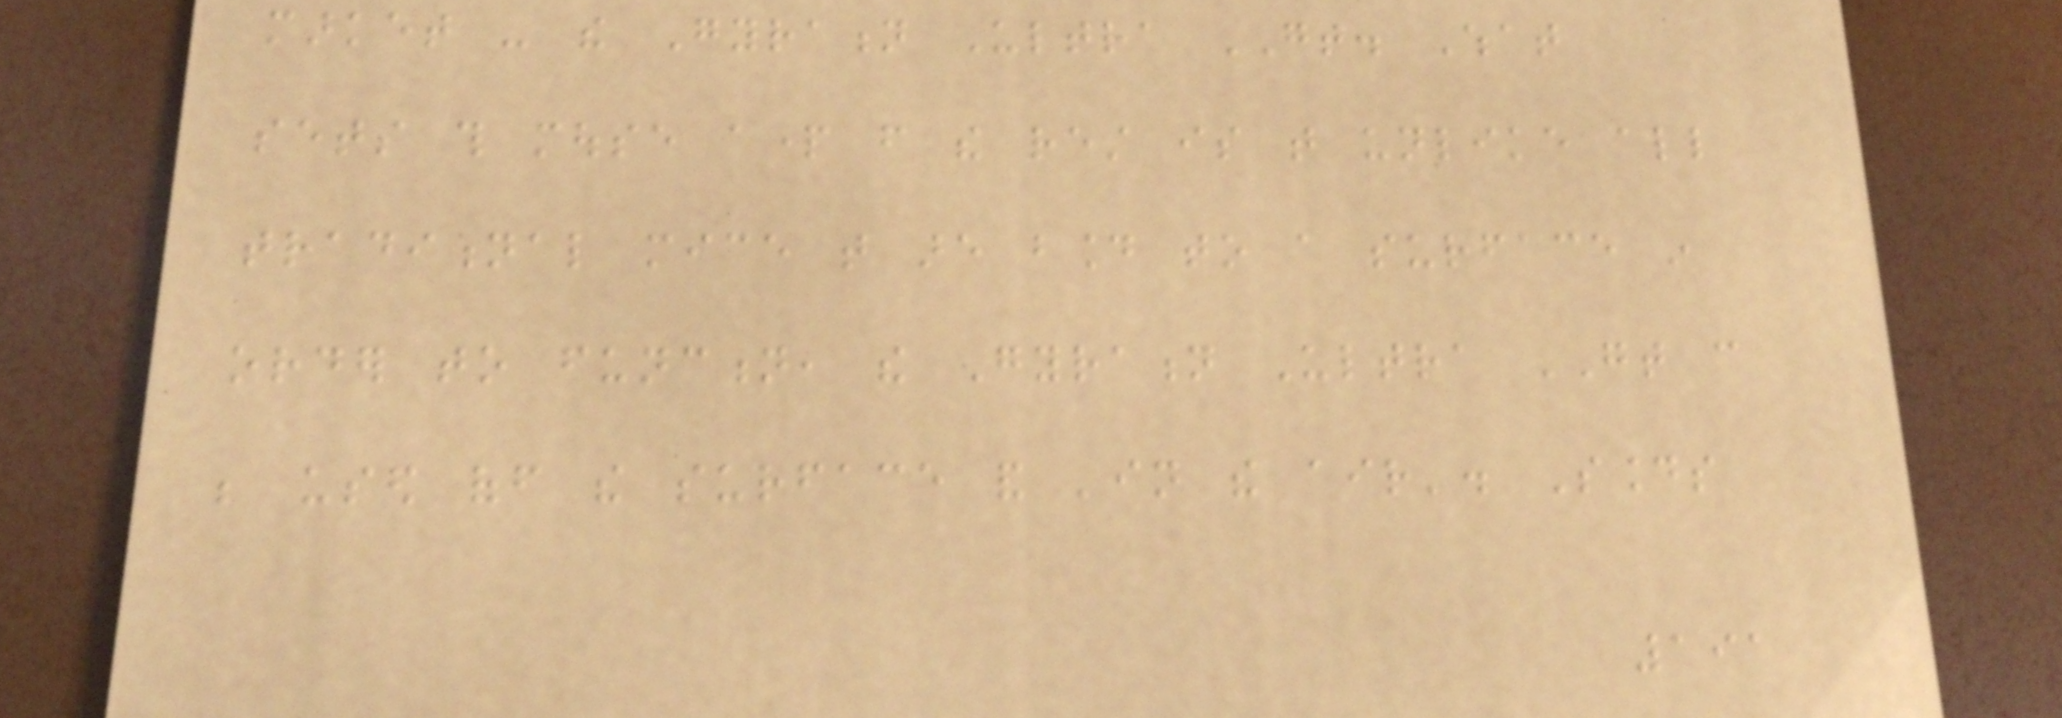market - the Gyration Ultra GT. What
sets this mouse apart from the rest is that unlike all
traditional mice that are bound to a surface in
order to function, the Gyration Ultra GT can
be used off the surface and 'in the air'. Sounds
191
